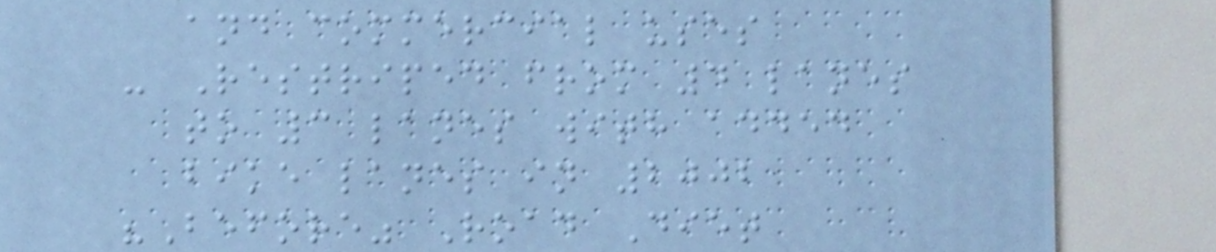and commercial uses
- Restriped from 4 lanes
to 3 lanes with added
bike lanes in 2002
"Before" Road Diet
